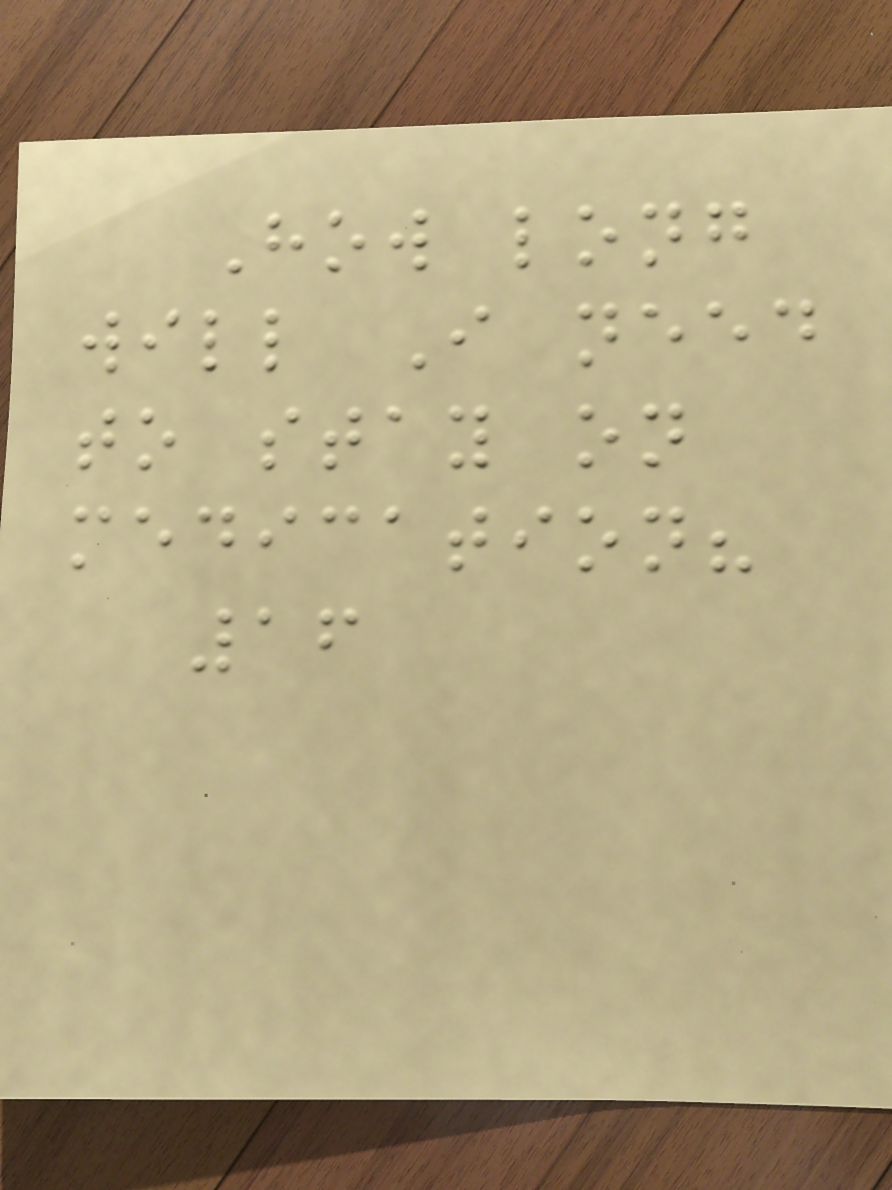How long
will I need
to stay on
medication?
16
